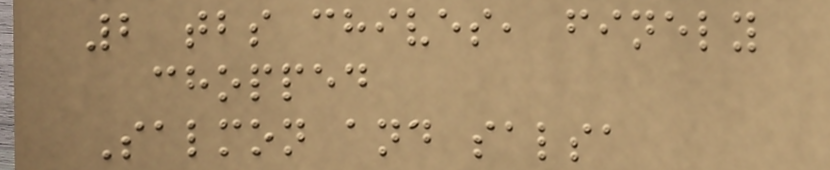2 tbs chives, finely
chopped
Salmon and salsa
